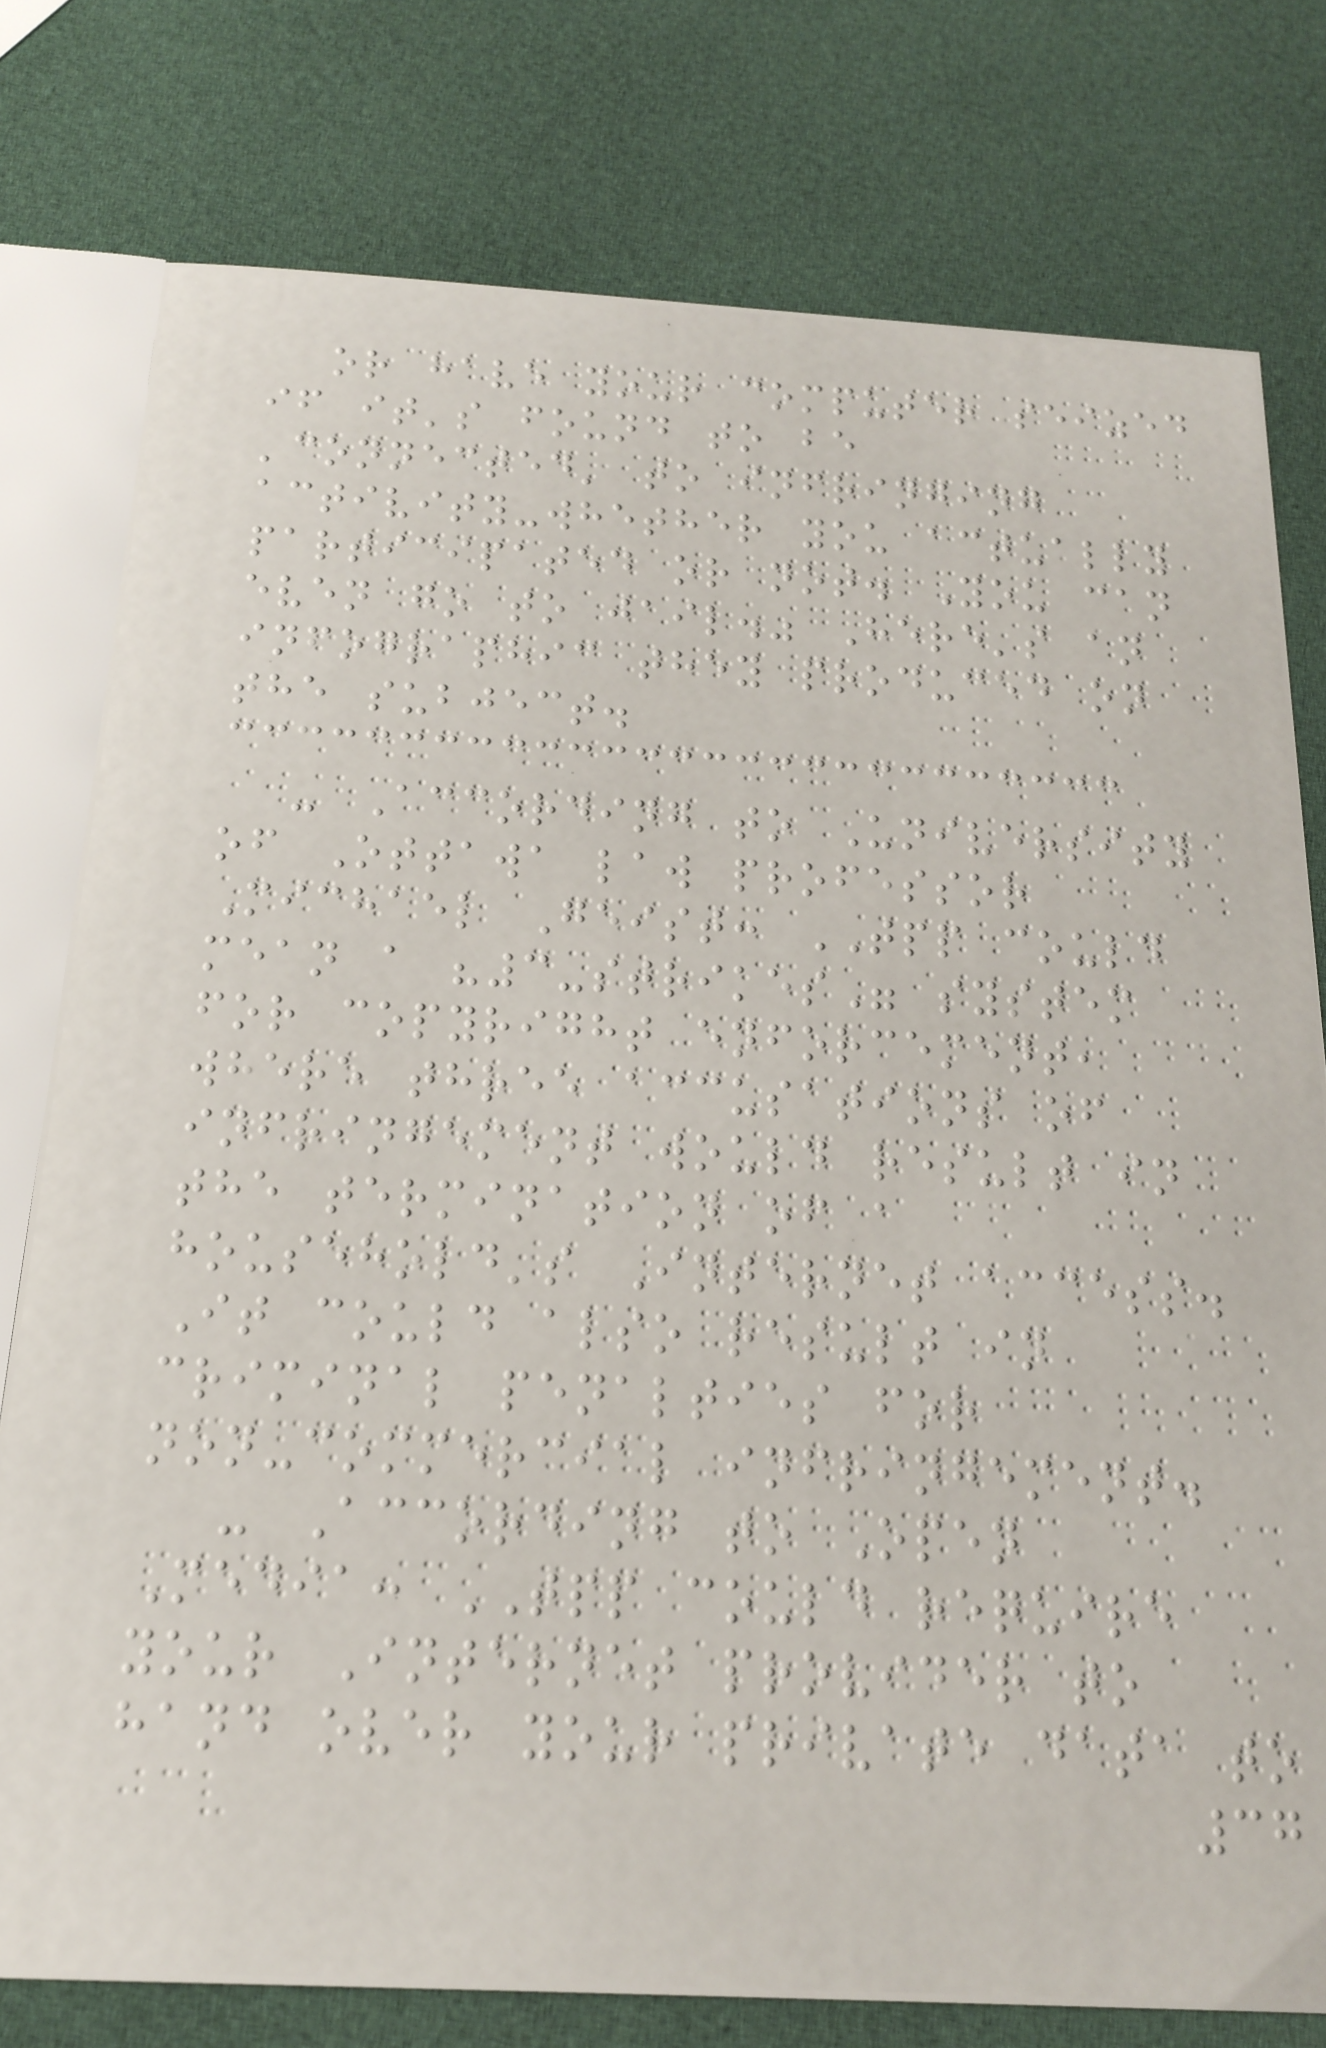or have your computer seized
if it's found to be
'connected' to infringing
activity-whether you actually
participated or not. You can
even go to jail." Here's an
infographic they produced on
the subject.
- According to University
of Ottawa law professor
Michael Geist: TPP could
mean a "3-strikes" system
for copyright enforcement,
where three accusations of
infringement would result in
the termination of a
household's Internet access.
It could also result in
criminal penalties for
non-commercial infringement.
- According to Open
Media: TPP could require
your Internet provider to
hand over your private data to
37
